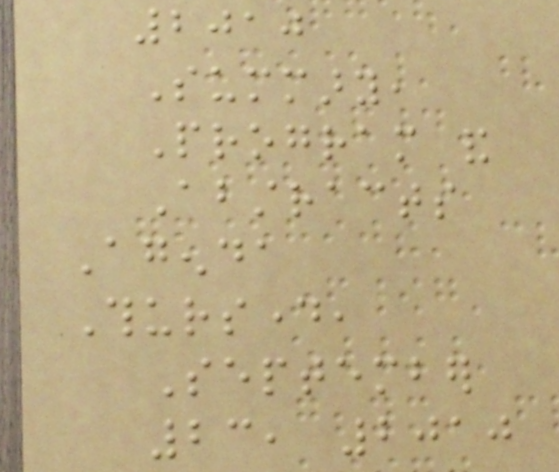2010
Summary,
Program and
Abstracts
Agenda
Thursday,
September
23, 2010
